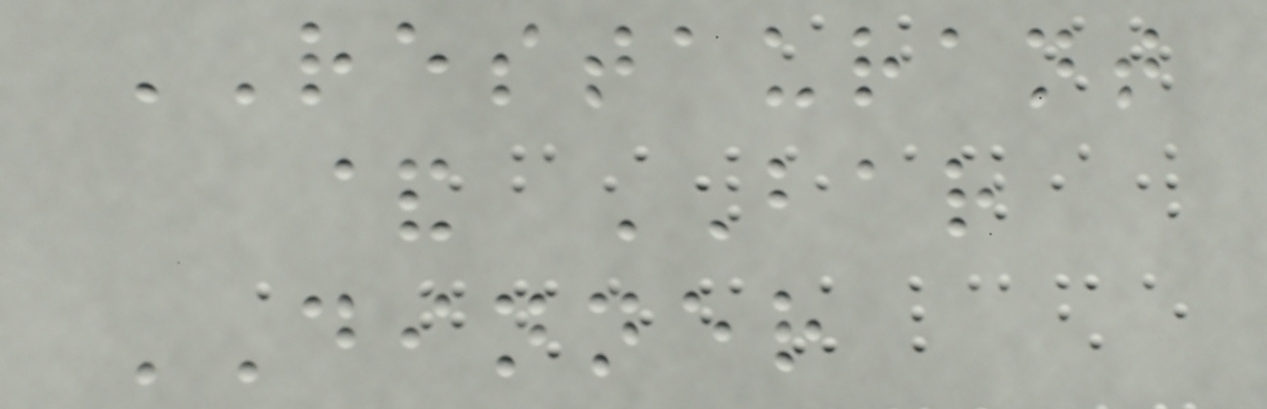RESTAURANT
& BAR
DINNER
